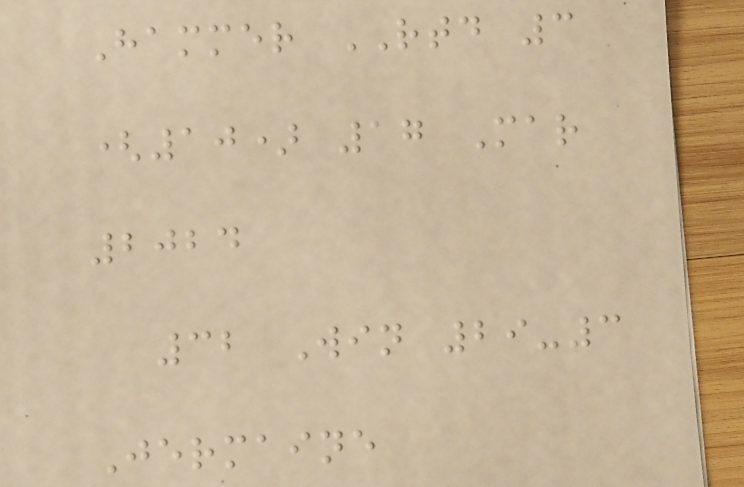Hammer RTD 3
(10) 17 Mar
2024
32 Win 29-3
Jermaine
